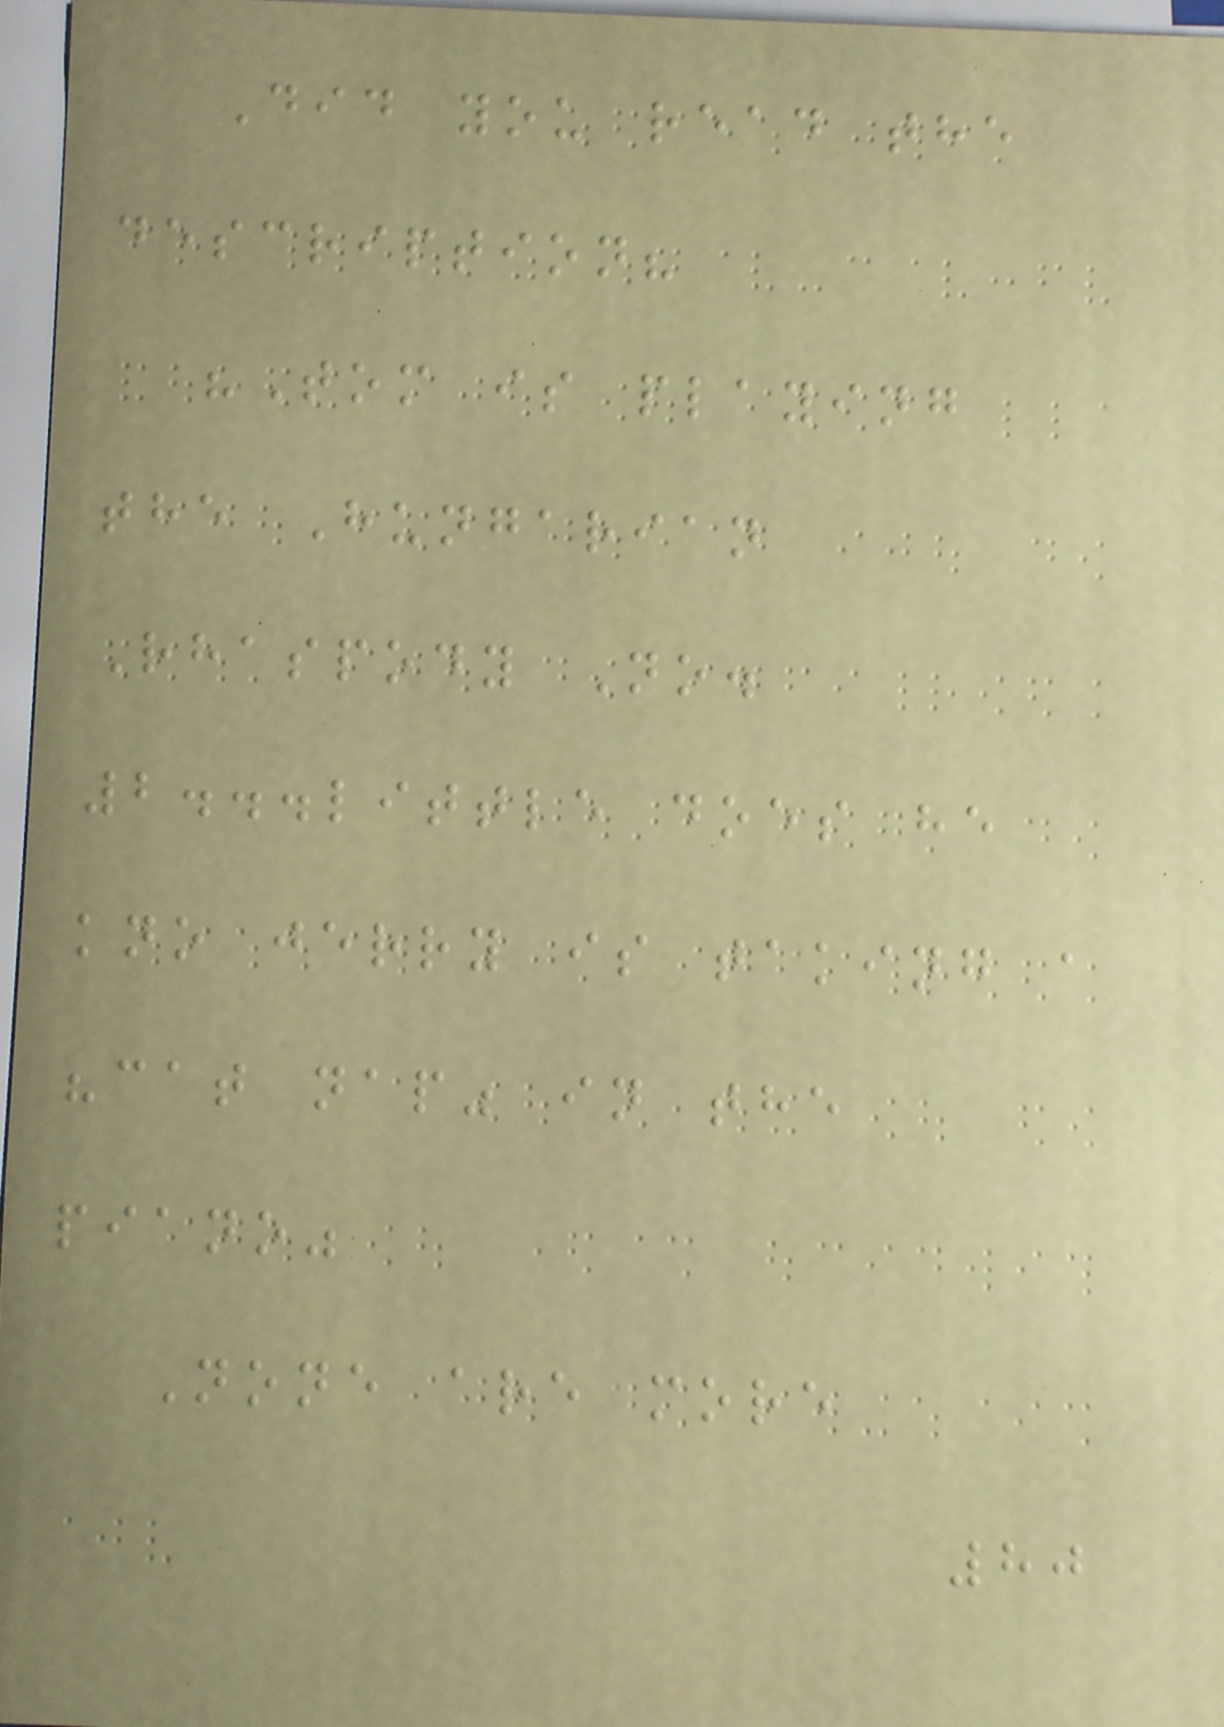Did you read the
description?
"Tom is playing
the Hungarian
Rhaspody No.
2...little does he
kno jerry is taking a
"cat nap" in the
piano"
None are more
80
